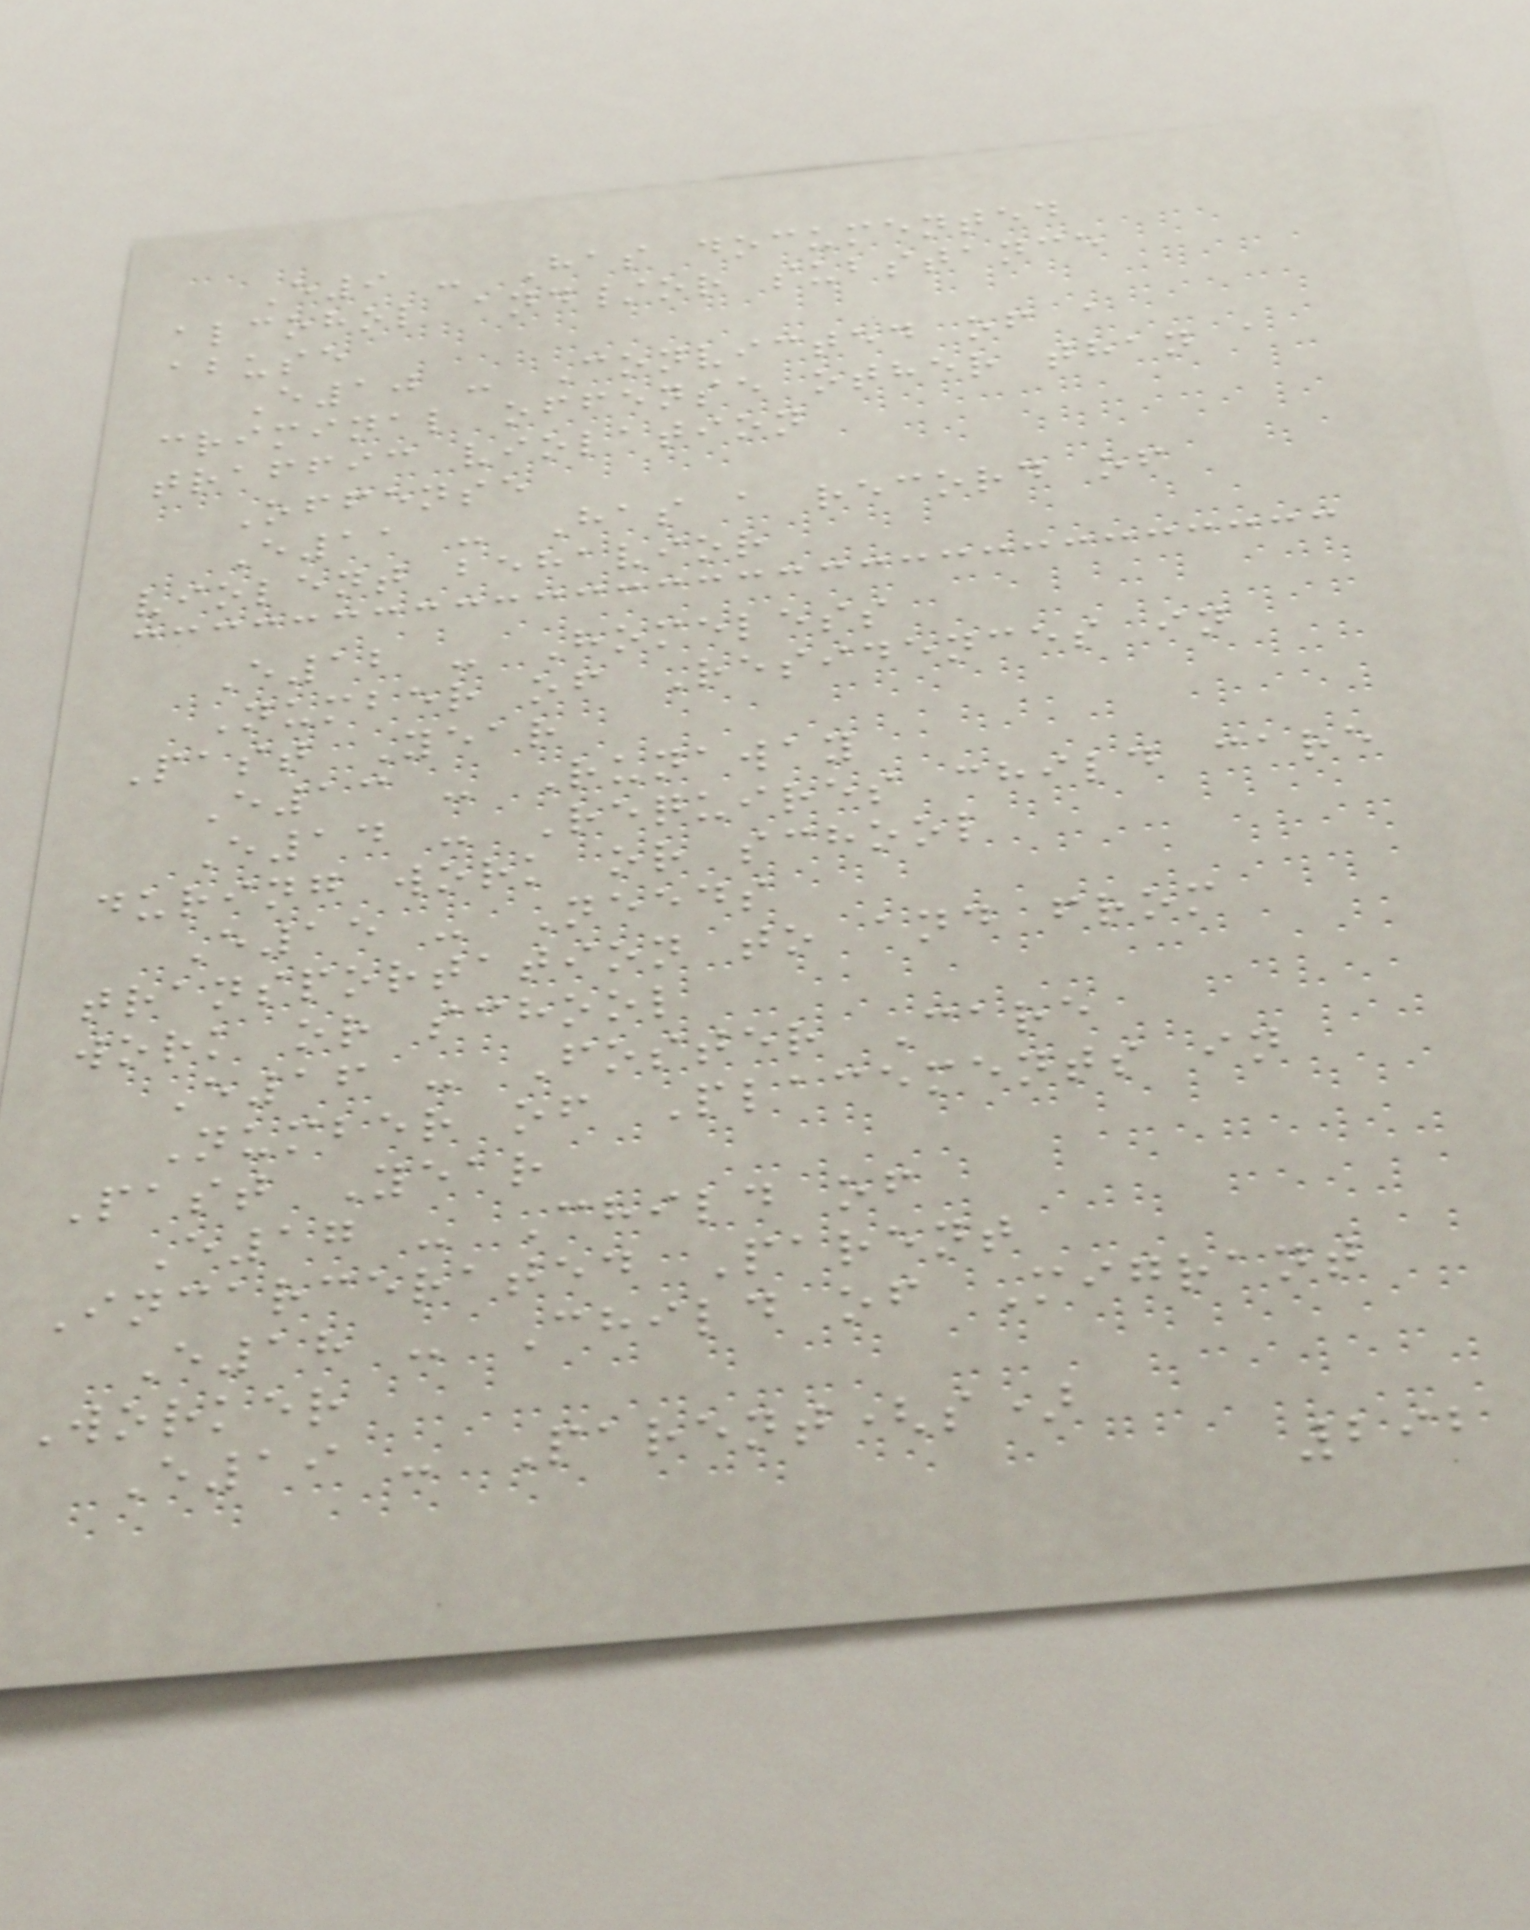E9 - Has documented
alcohol and/or substance
abuse
E10 - Convicted of a
criminal offense other than a
traffic violation
Offense
E11 - Has a record of
violent behavior
E12 - Homeless
Number of Residences in
Past Year
E13 - Runaway
E14 - Requires child care
during work or school
E15 - Needs
transportation to and from
work or school
E16 - Foster Care
Number of Placements in
Past Year
E17 - Child of
Incarcerated Parent
E18 - Child of Migrant
Worker
E19 - Parent(s)
292
